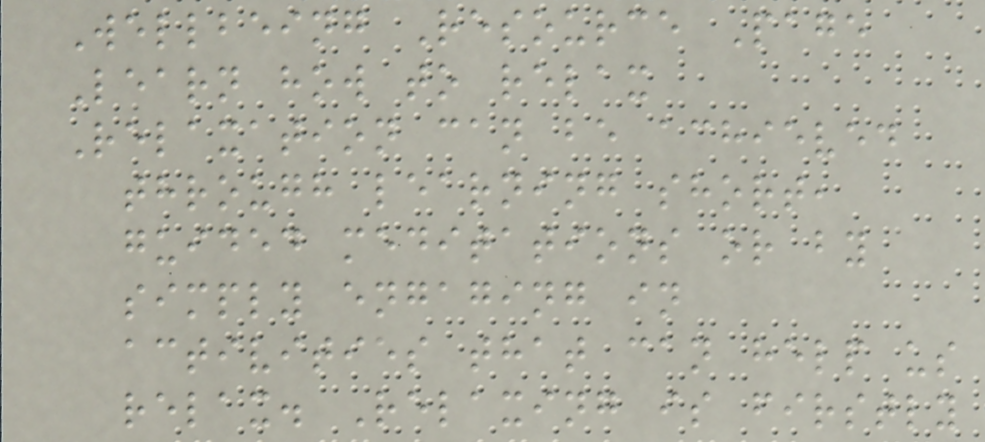Wellbeing Resource Page
Learn how to relax
Relaxation can be achieved
through learning short,
guided meditations or by
simply engaging in
activities that can help us
relax. Relaxing is firstly
